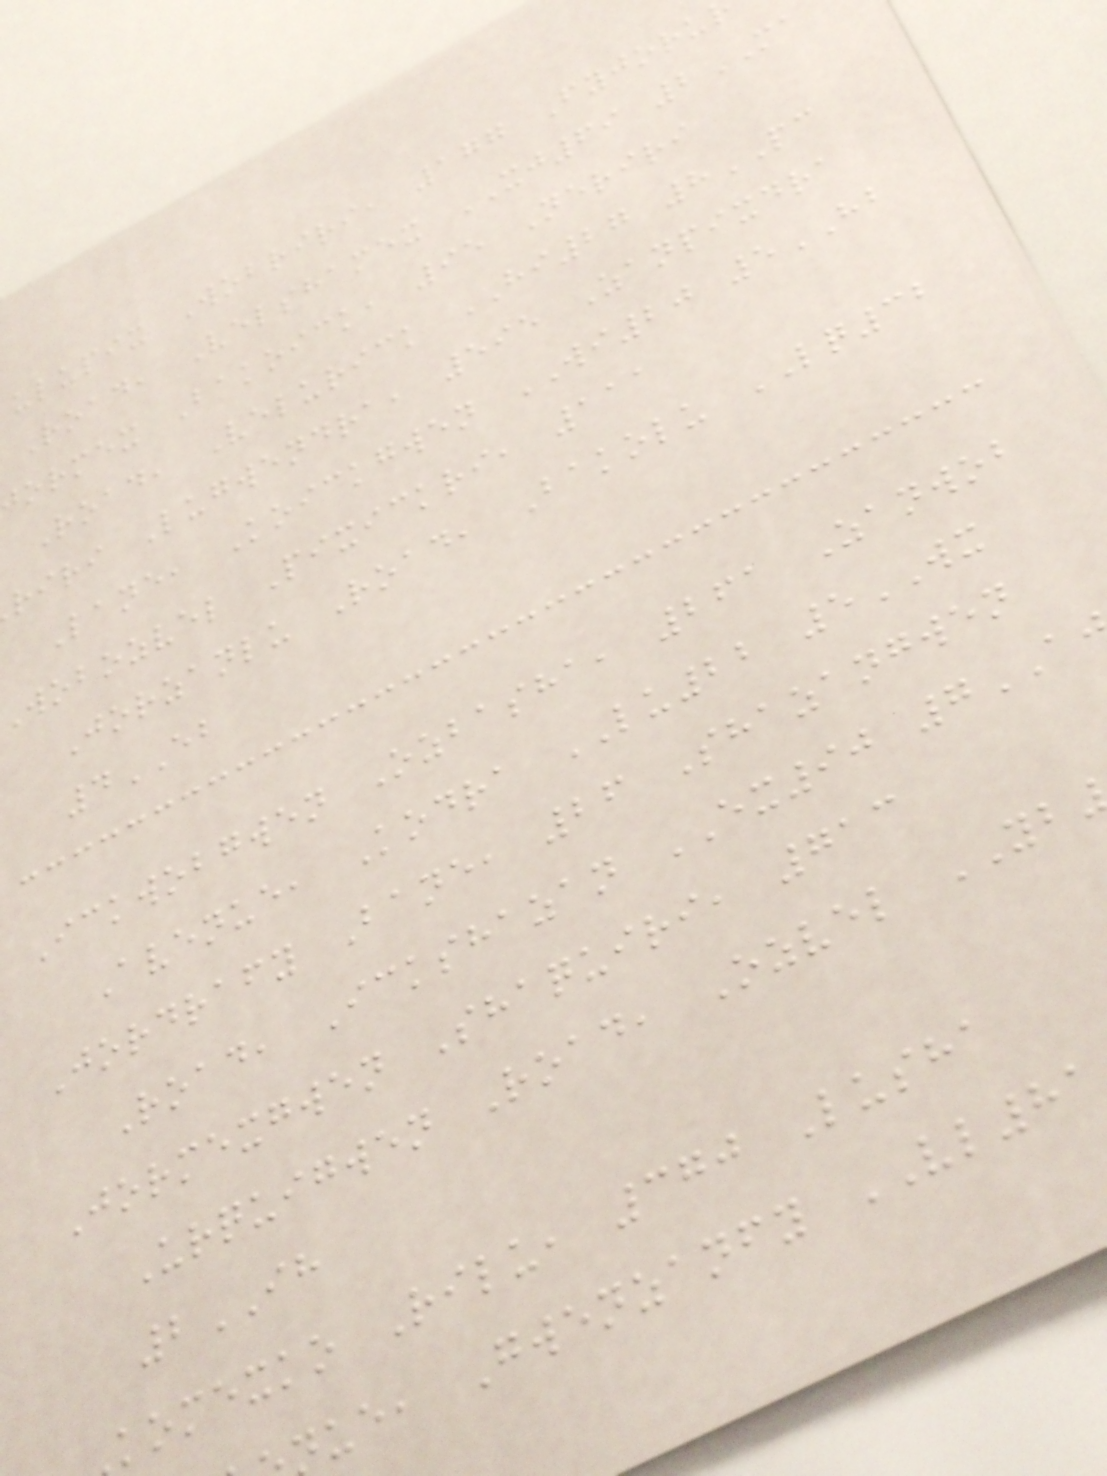ulupix Wobriri, 177 Fyjoru
Road, Velshamex XJ69 2MA
ormex Bakoick, 95 Neriri
Road, Velurick HI27 8PC
riri Lugwendra, 595 Zanpixdra
Lane, Koickgwen WI20 5HB
wobozvel Pixickri, 111
Jorzanlu Road, Bakolu LQ32
4EB
Ickwobgwen Ozbasha, 261 Zanwob
Avenue, Kodra LU22 5WX
Jordrafy Bane, 26 Shazangwen
Road, Ickshazan EX90 7
Jormexgwen Shaquiri, 713
Urquigwen Road, Ozvel YB
2IH
komexko Rilu, 370 Lusha
ue, Gwenzanfy VL81
